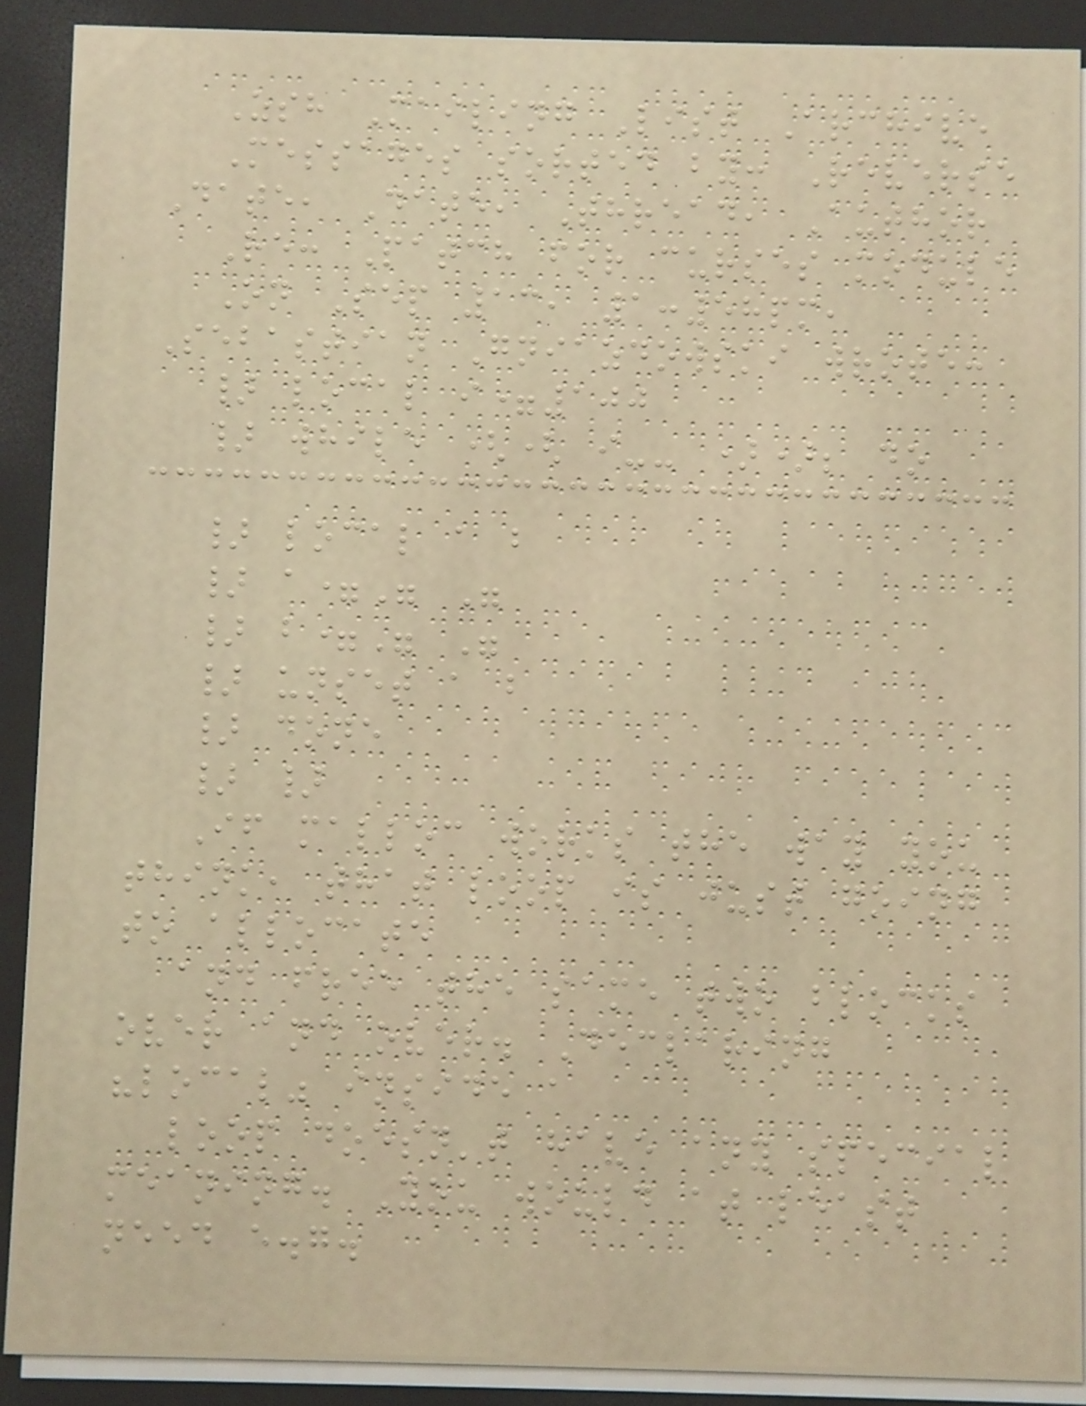Zsh Mailing List Archive
Messages sorted by: Reverse
Date, Date, Thread, Author
Re: Patch for curses module
On Sep 13, 1:58pm,
Sebastian Gniazdowski wrote:
} local i=100
} while (( i-- )); do
} local a b
} a=" "
} b=" "
} unset a b
} done
} }
If malloc works the way you
think, that loop is just going
to allocate
and free the same two blocks
over and over. Declaring
"local" inside a
loop doesn't have any special
meaning. You would at least
need e.g.
